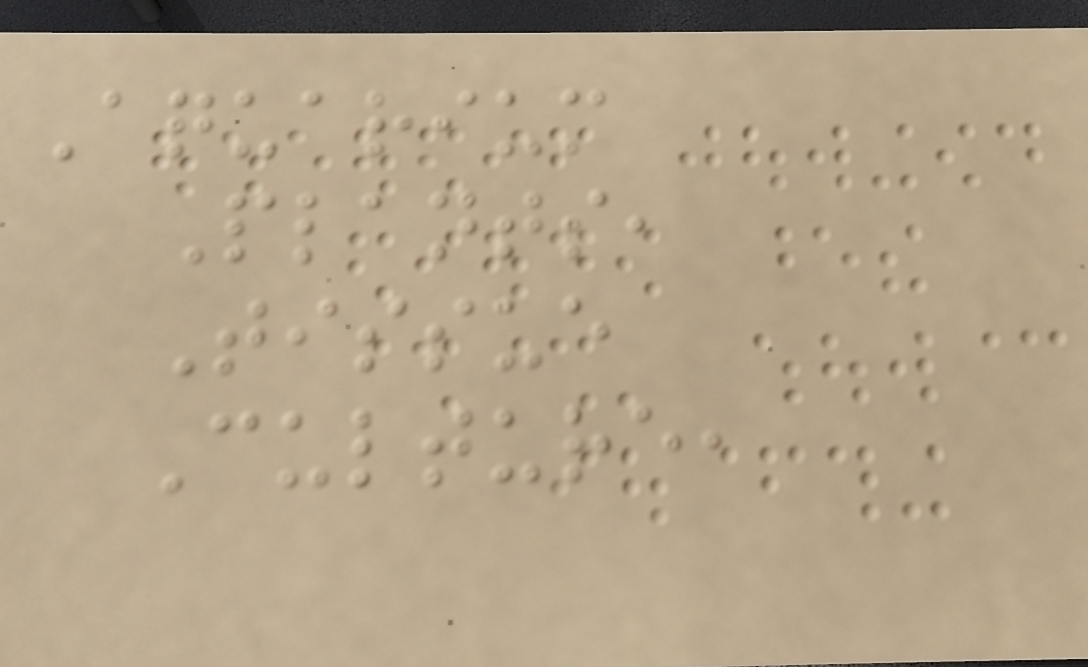Aquarium
Plants,
Tissue
Culture,
